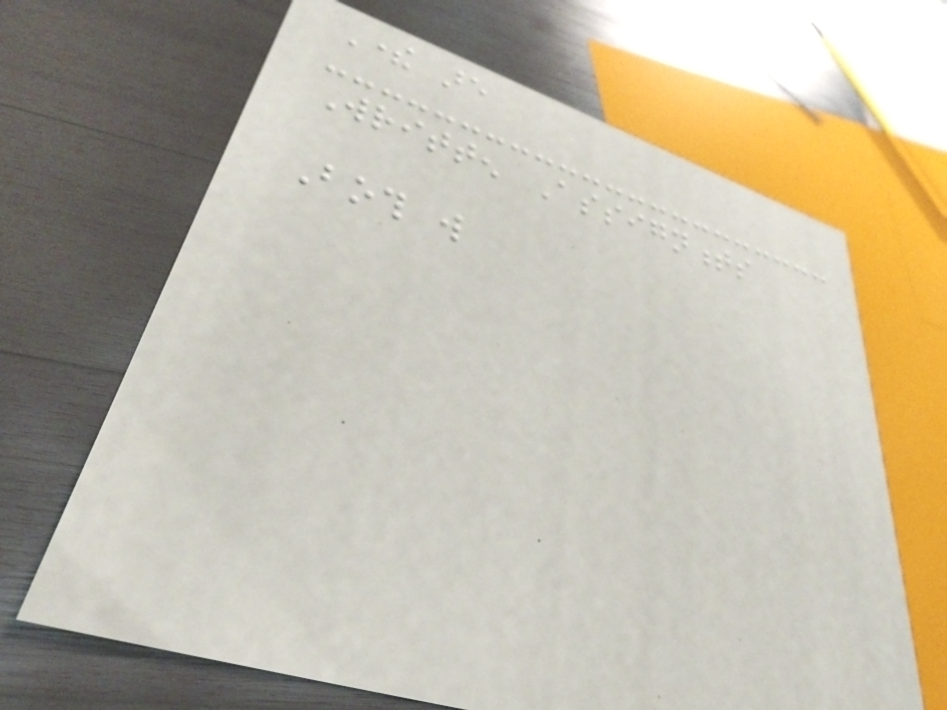There are
Written Assignments
Both will
